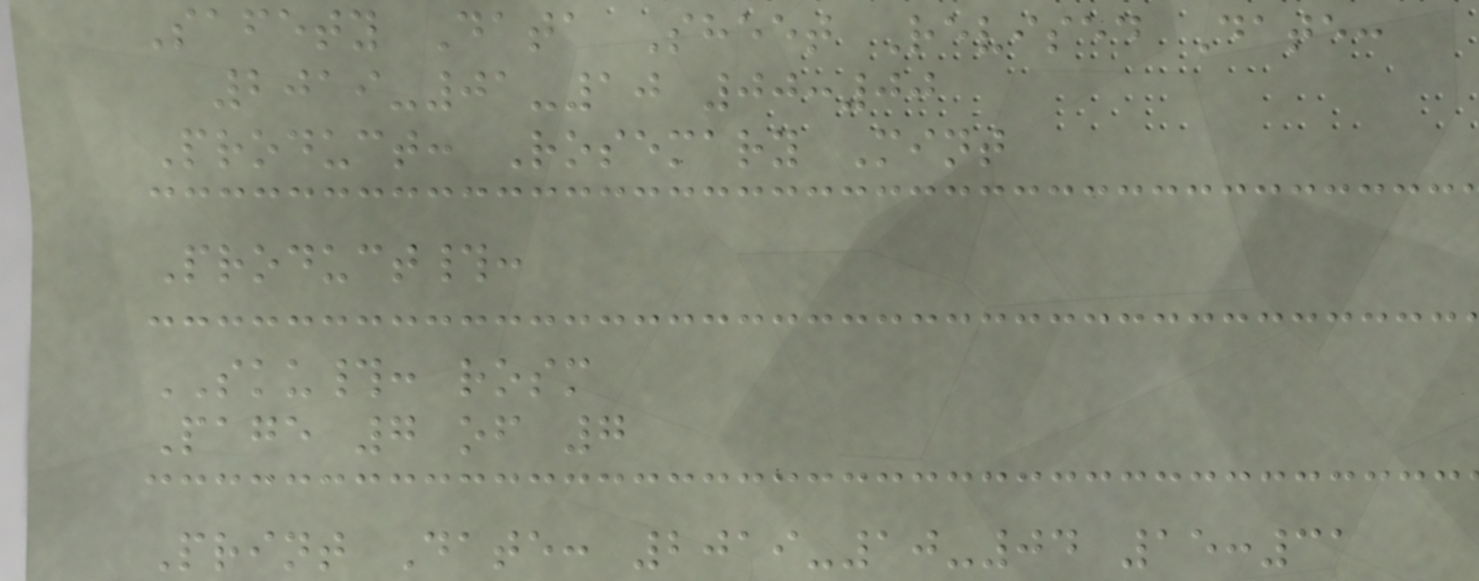Safety Data Sheet Revised Date:
2019-01-10 00:00
Product: Rosemary Mint
Product#:
SKU#: rosm
Page 7 of 7
Print Date: 2019-10-04 15:31
